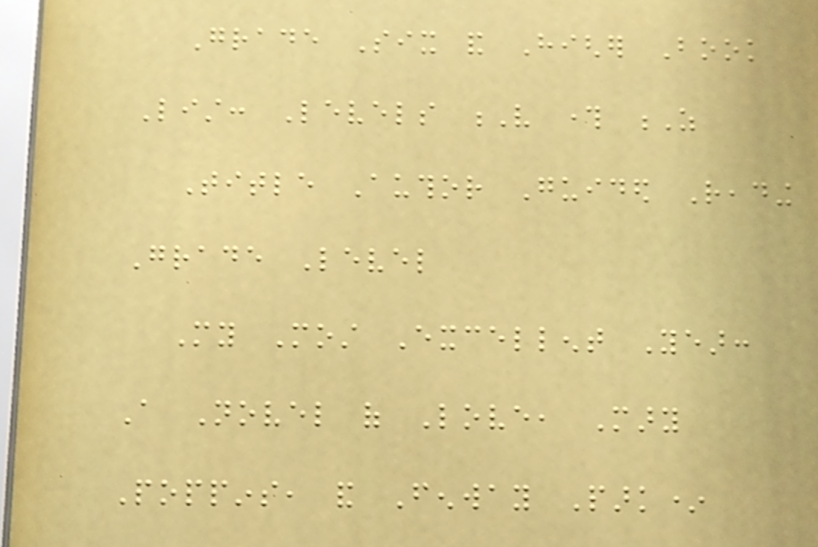Grade Six and Higher Book
List: Levels V through Z
Title Author Guided Reading
Grade Level
My Most Excellent Year:
A Novel of Love, Mary
Poppins, and Fenway Park*
